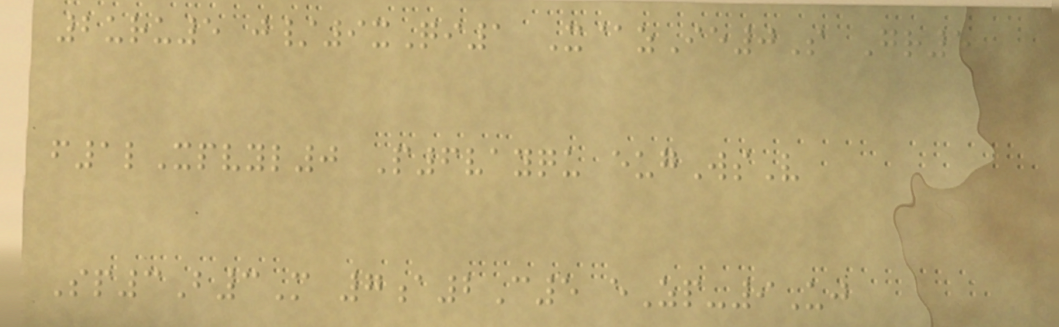2uru5 j/9xQi1 X@zIe0S Gr5
f1lXpvyl0 P6vayqu eugWsV
Sp3B3M 7a2C5 eZp-9Uj
